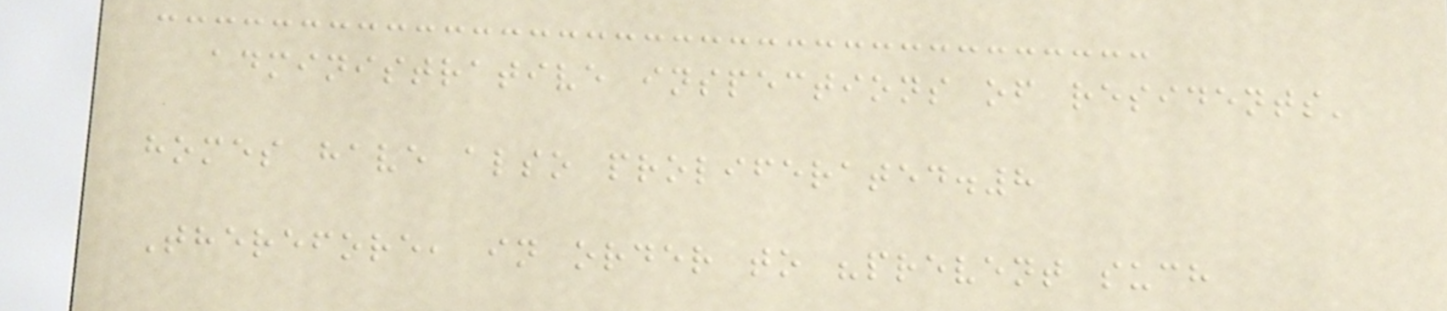administrative inspections of residents'
homes have also proliferated.8
Therefore, in order to "prevent such
